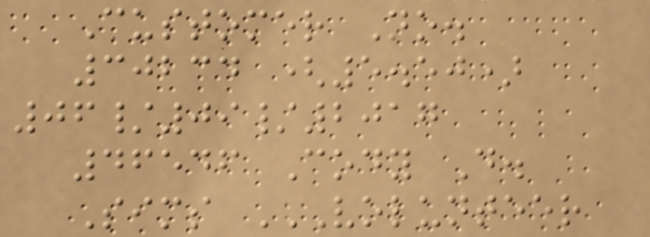Customer No.
30234 (5.50)
06/09/2017
46546 Cody D.
Sims VOLUNTEER
